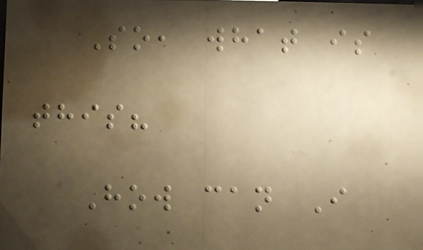So, what is
this?
How can I
